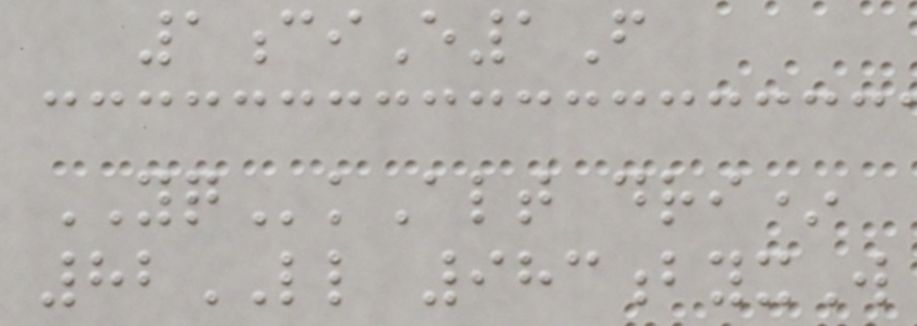1ciE1F
YQkAlt dri*
82LL 983byxW
